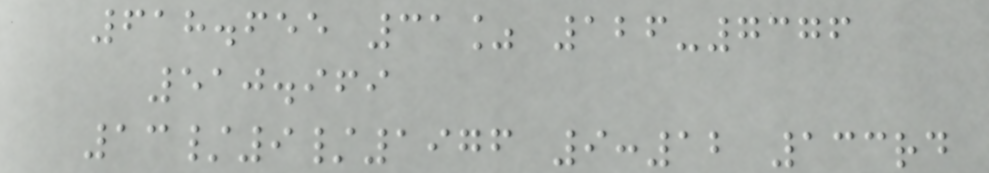618.655 31% 126-7376
510.969
13/9/1976 9:12 133rd
